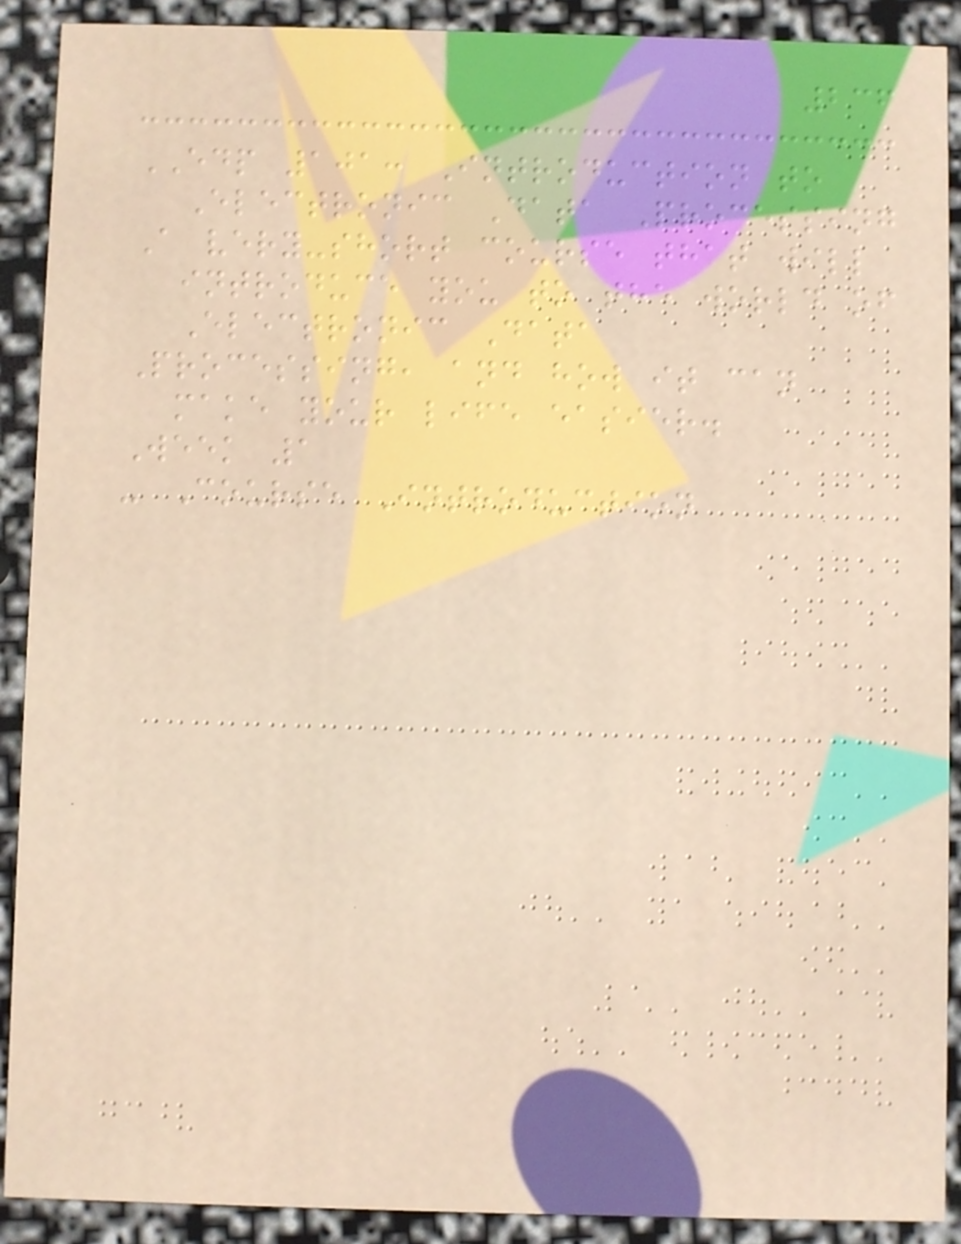236
EDP 101: Introduction to
Electronic Data Processing
A very-short course that will
introduce you to the world of
Electronic Data
Processing, and how it can
make your life easier.
Week 1
- Course Introduction
